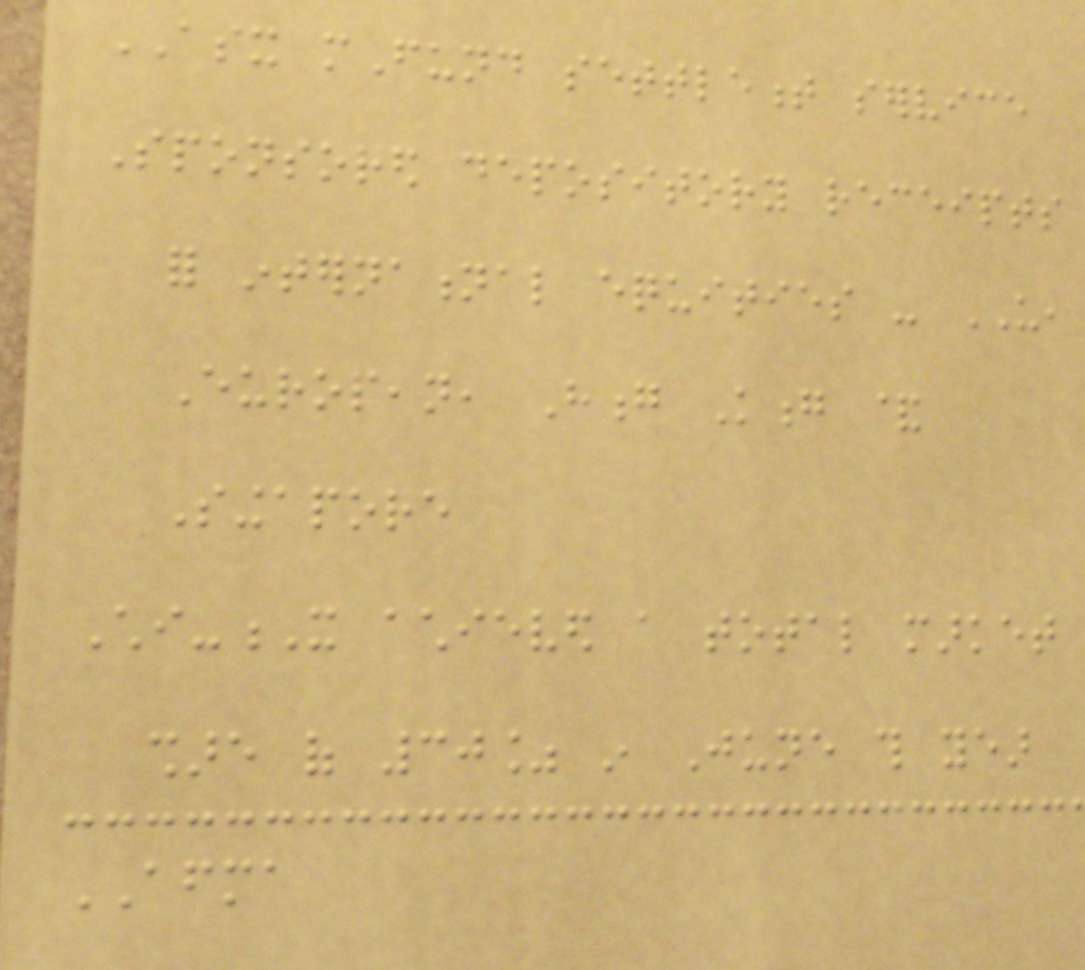ASX mFund settlement service
Sponsored depository receipts
for international equities - US,
European, Hong Kong &
Singapore
Chi-X achieved a total market
share of 30% in June this year
AFMA
